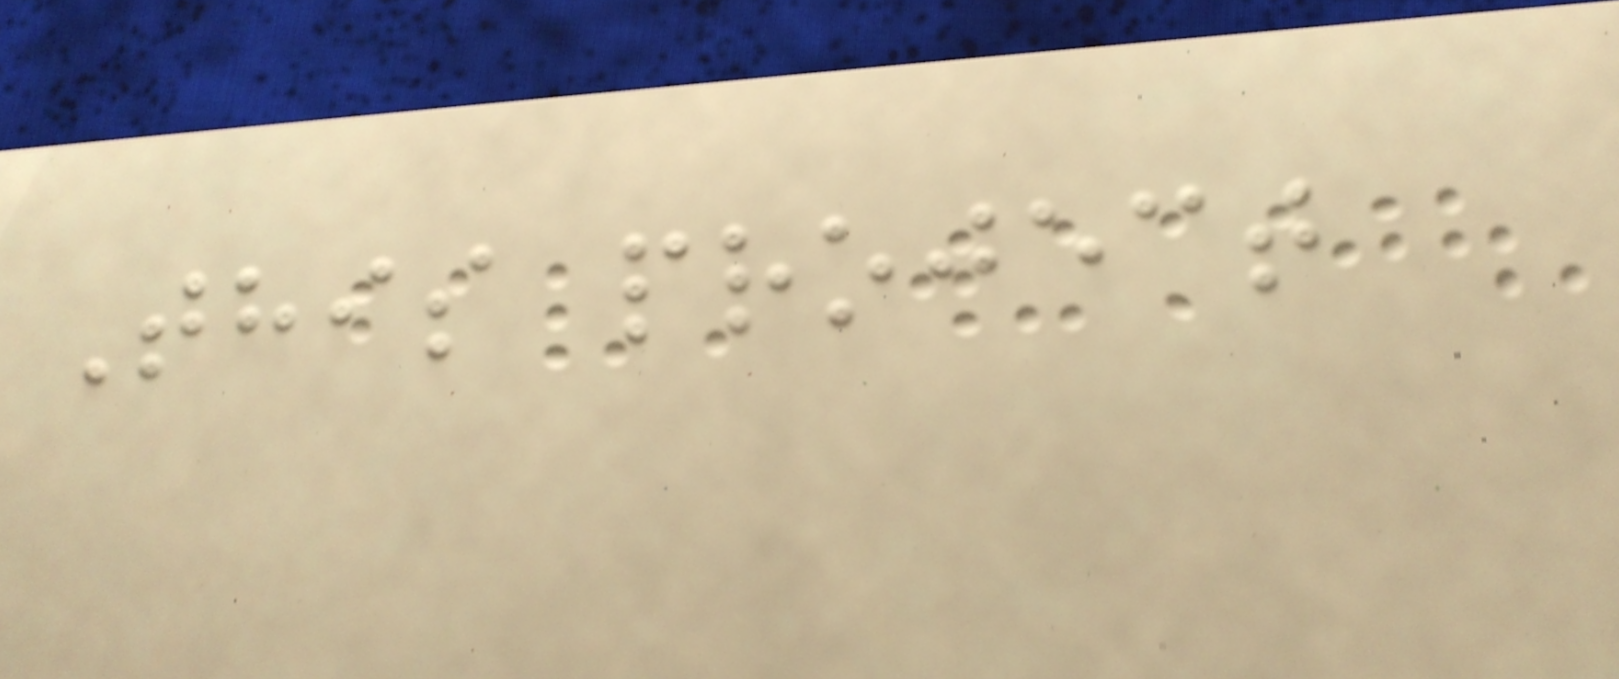This project
